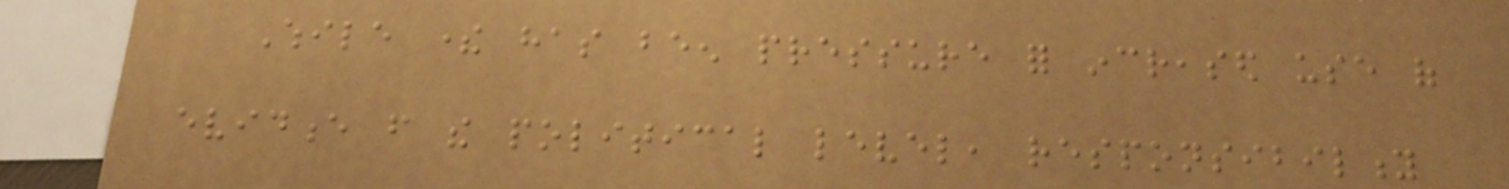While there has been pressure for increased use of
evidence from the political level, responsibility
